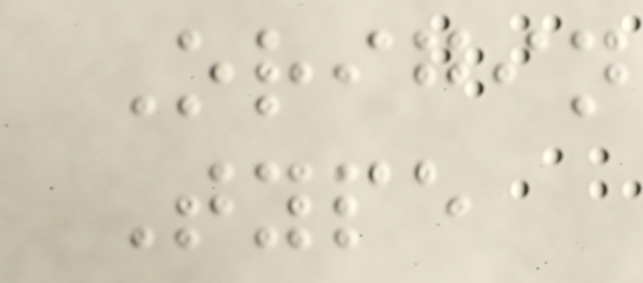Origin
Type
